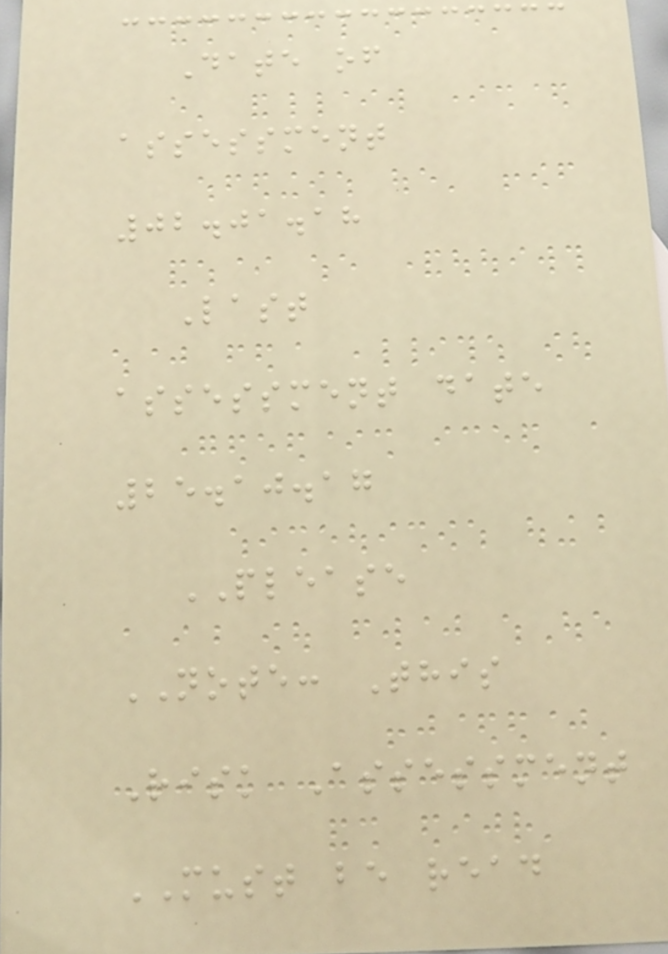Date of
assessment
02.01.18
Last
assessment date
25.10.17
PLEASE
NOTE: This
Risk Assessment
MUST be read
